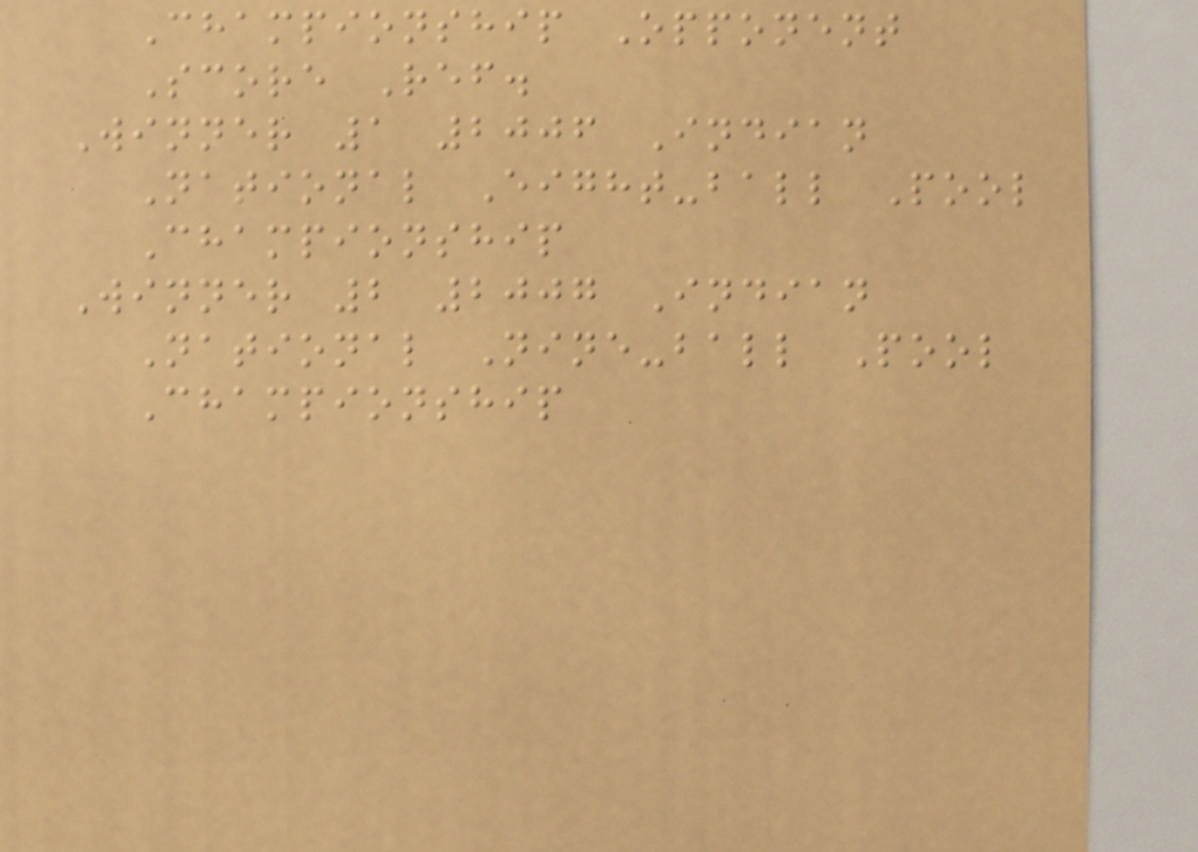Championship Opponent
Score Ref.
Winner 1 2006 Indian
National Eight-ball Pool
Championship
Winner 2 2007 Indian
National Nine-ball Pool
Championship
